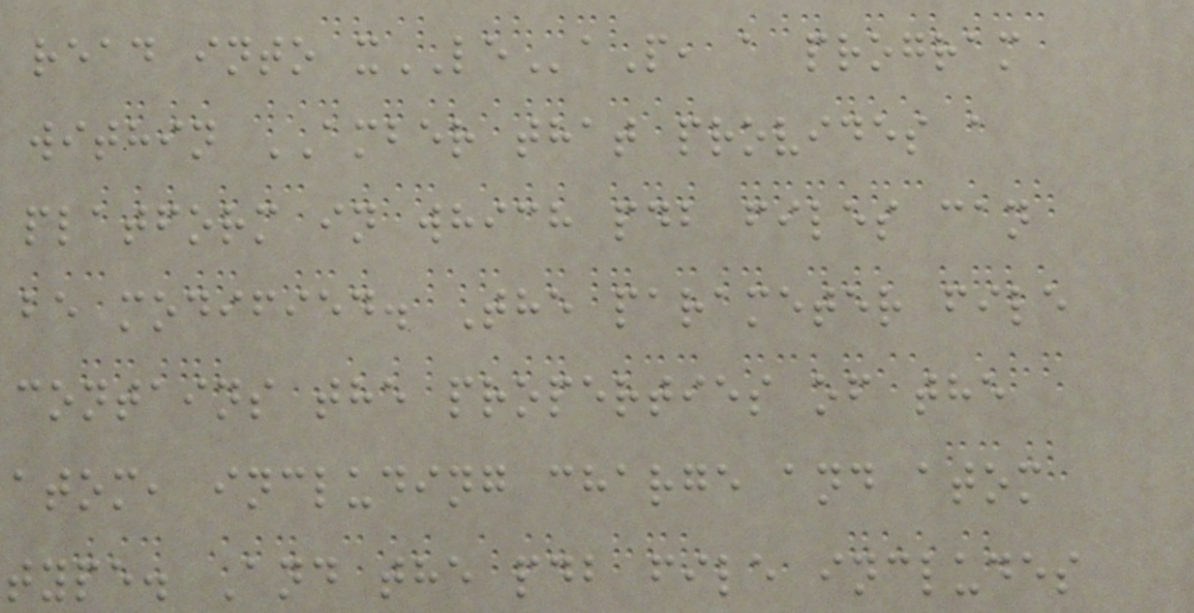read into xLEaP, a program
within AMBER that provides a
platform in which pdb files can
be modified. The parameter file
contains the properties of the
atom, including charge and atom
type. And the pdb file includes
